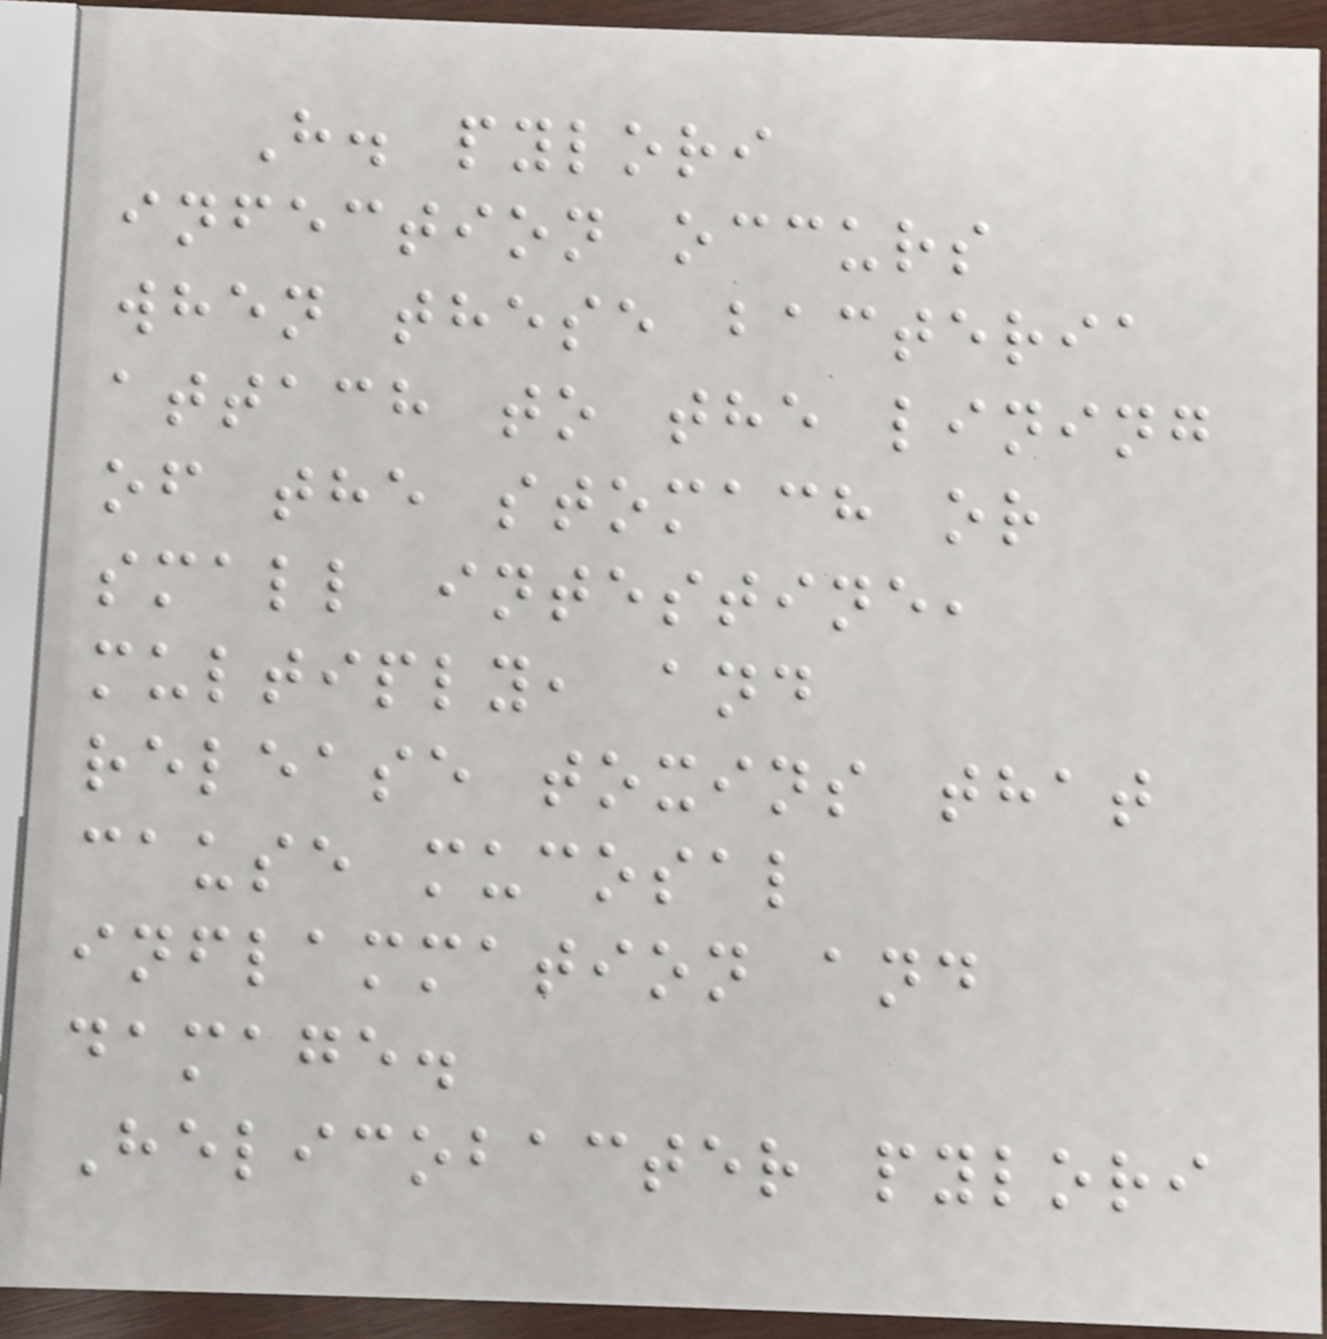H. pylori
infection occurs
when these bacteria
attach to the lining
of the stomach or
small intestine,
multiply, and
release toxins that
cause mucosal
inflammation and
damage.
Helicobacter pylori
